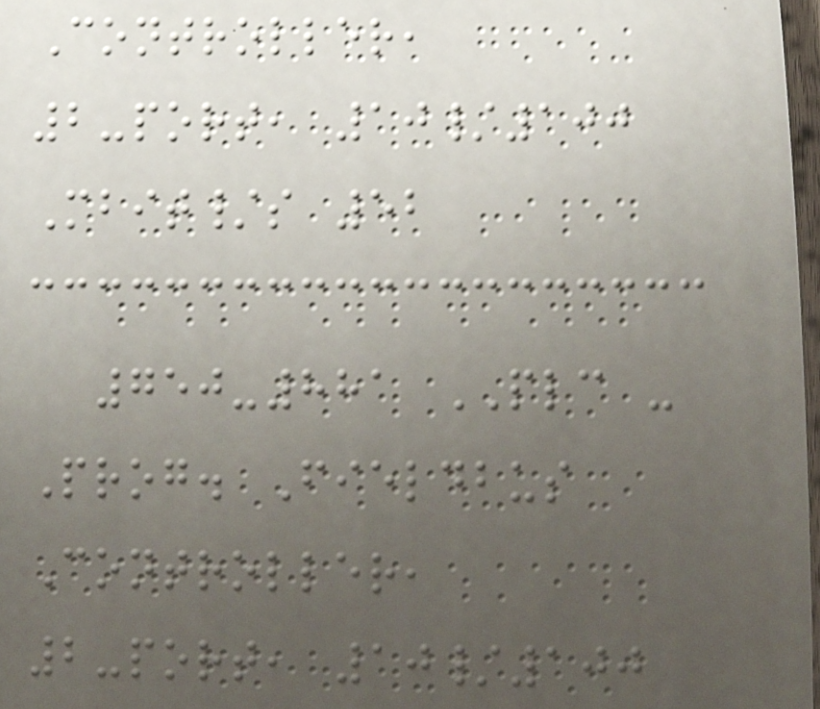Controller,
2-port, 10/100
Mbit/s 52
750-881 PLC -
Prog. Fieldbus
Controller,
2-port, 10/100
